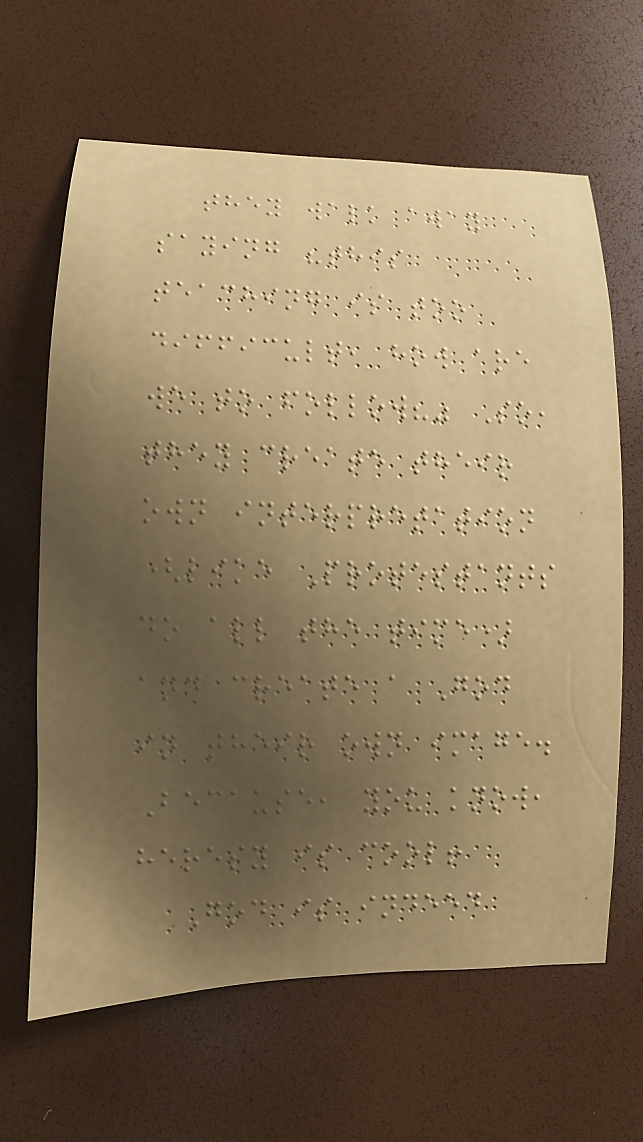they walk away
saying "this
teaching is too
difficult, how are
we to follow?" So,
they create their
own interpretation
(like Protestants
do all the time)
and create a God
in their own image.
Because, you know,
heresy is cool!
God is indeed
